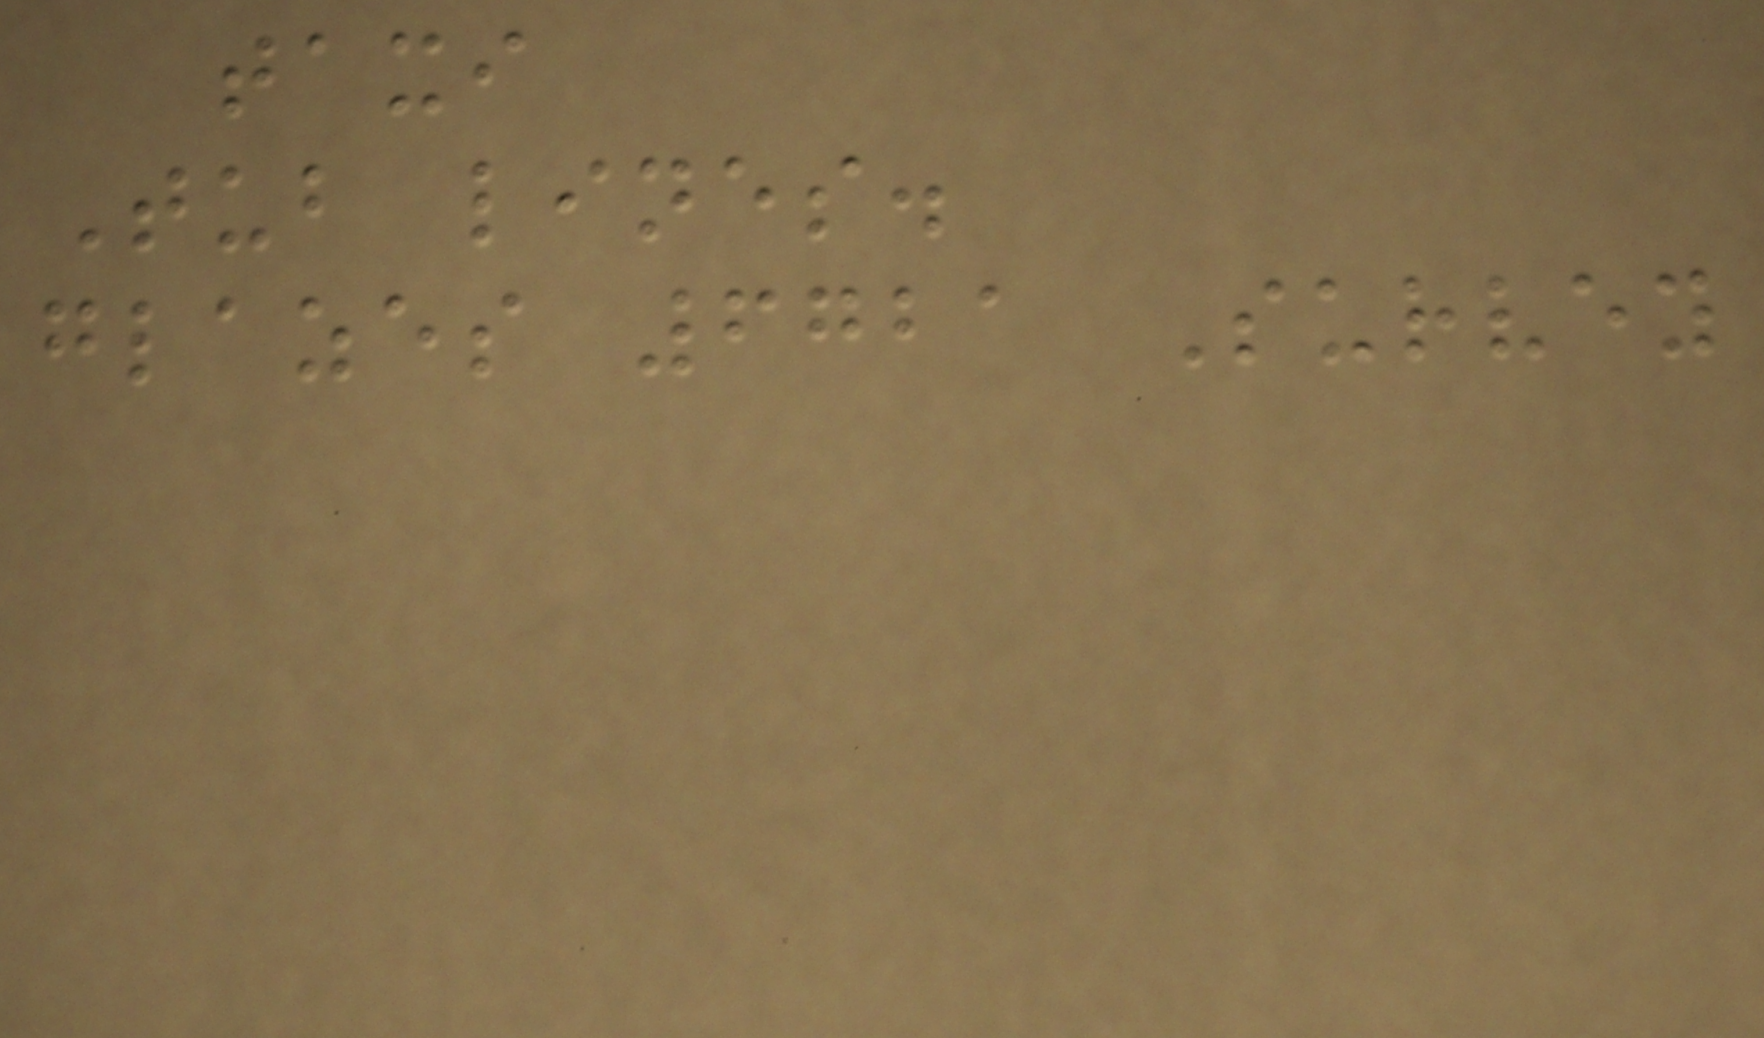taxi
Tub lines.
glazes 6721 Survey
